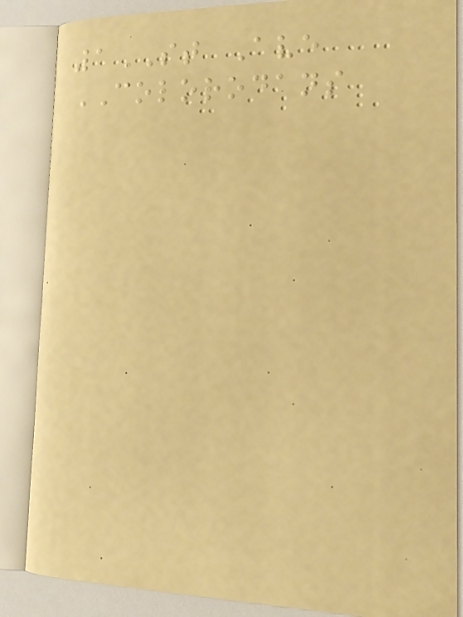1ST Ave
COLORODANS
